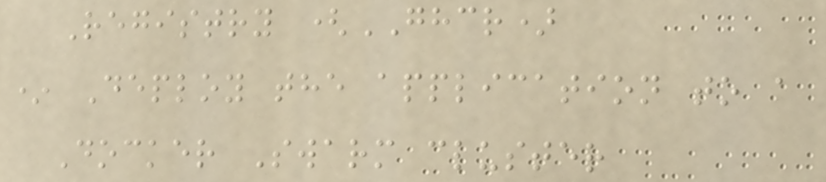Registry (GHCR)
* Deploy the application to a
Docker Swarm cluster
